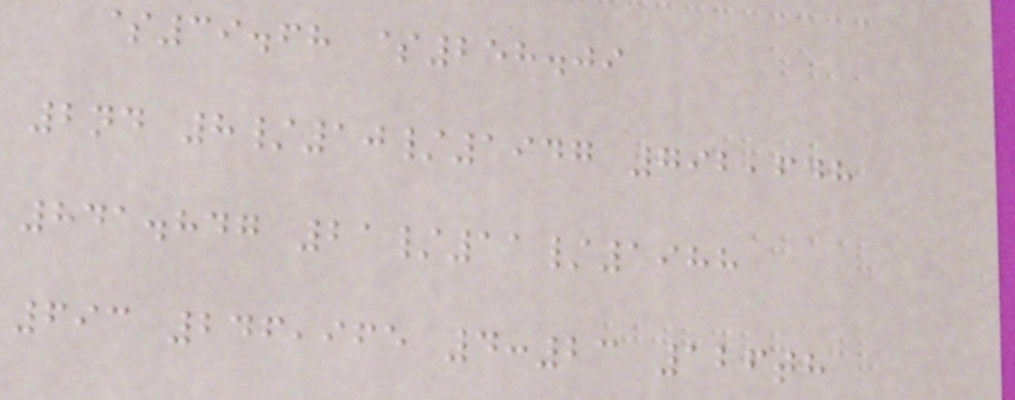$39.68 $258.09
2nd 8/10/1947 792,648
841.847 21/11/1988
693 246,965 4:23 126th
